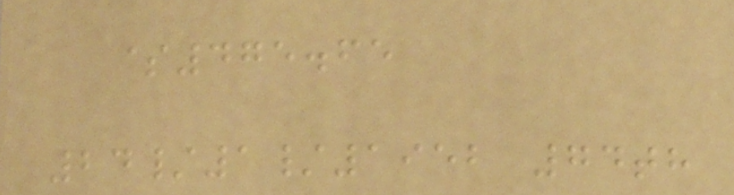$475.65
24/1/1952 74th
